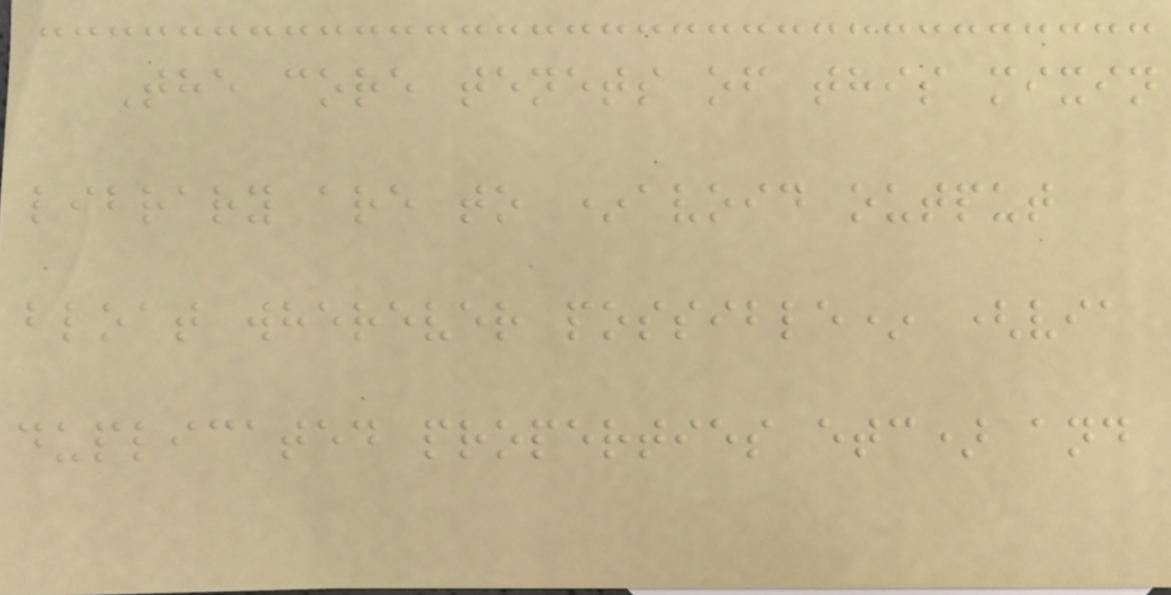The core tenets of this mixin
library are to *avoid output
bloat wherever possible* (via
duplicated properties etc) and
